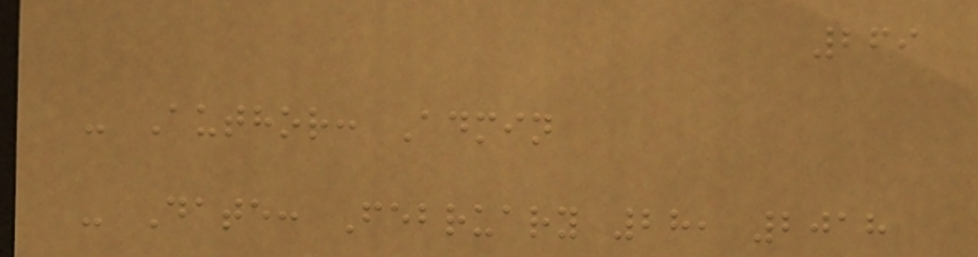269
- Author: Admin
- Date: February 28, 2018
